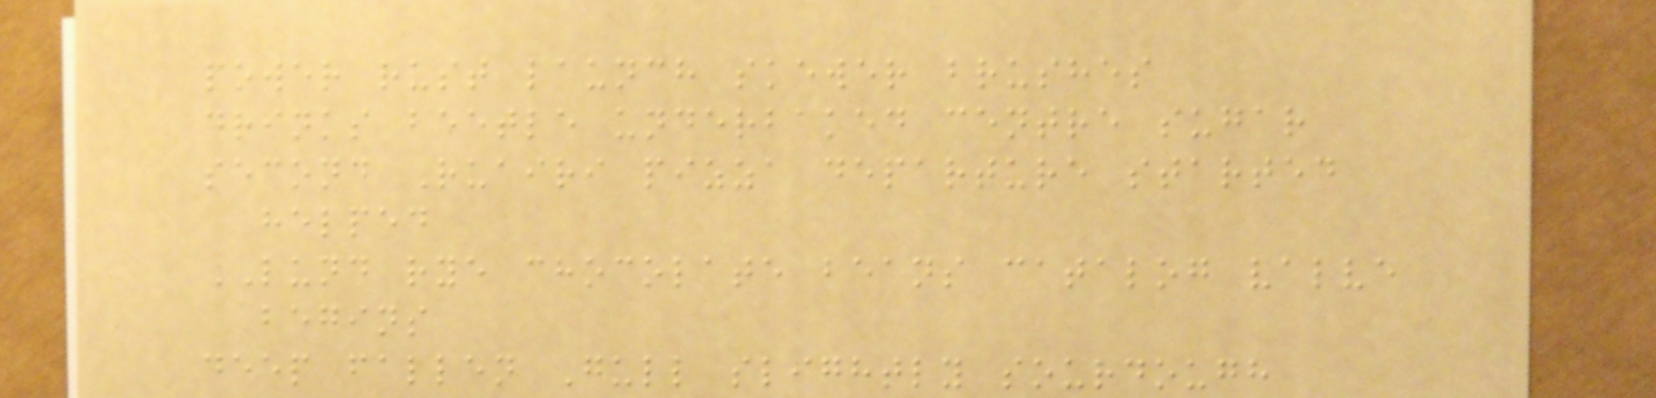power rust launch skewer brushes
drinks beetle underbaked centre sugar
second Ruairi pizza departure started
helped
LUND rye chocolate beans catalog valve
begins
deep fallen Gull slightly sourdough
